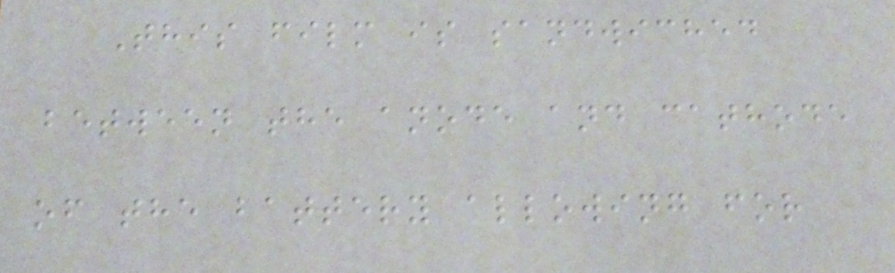This film is sandwiched
between the anode and cathode
of the battery allowing for
